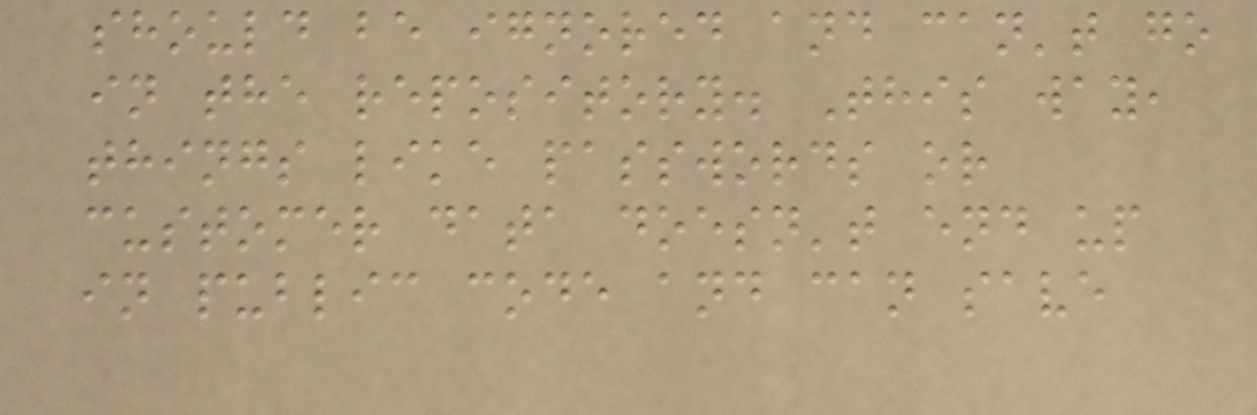should be ignored and can't go
in the repository. This way,
things like passwords or
customer data doesn't end up
in public code and can save
